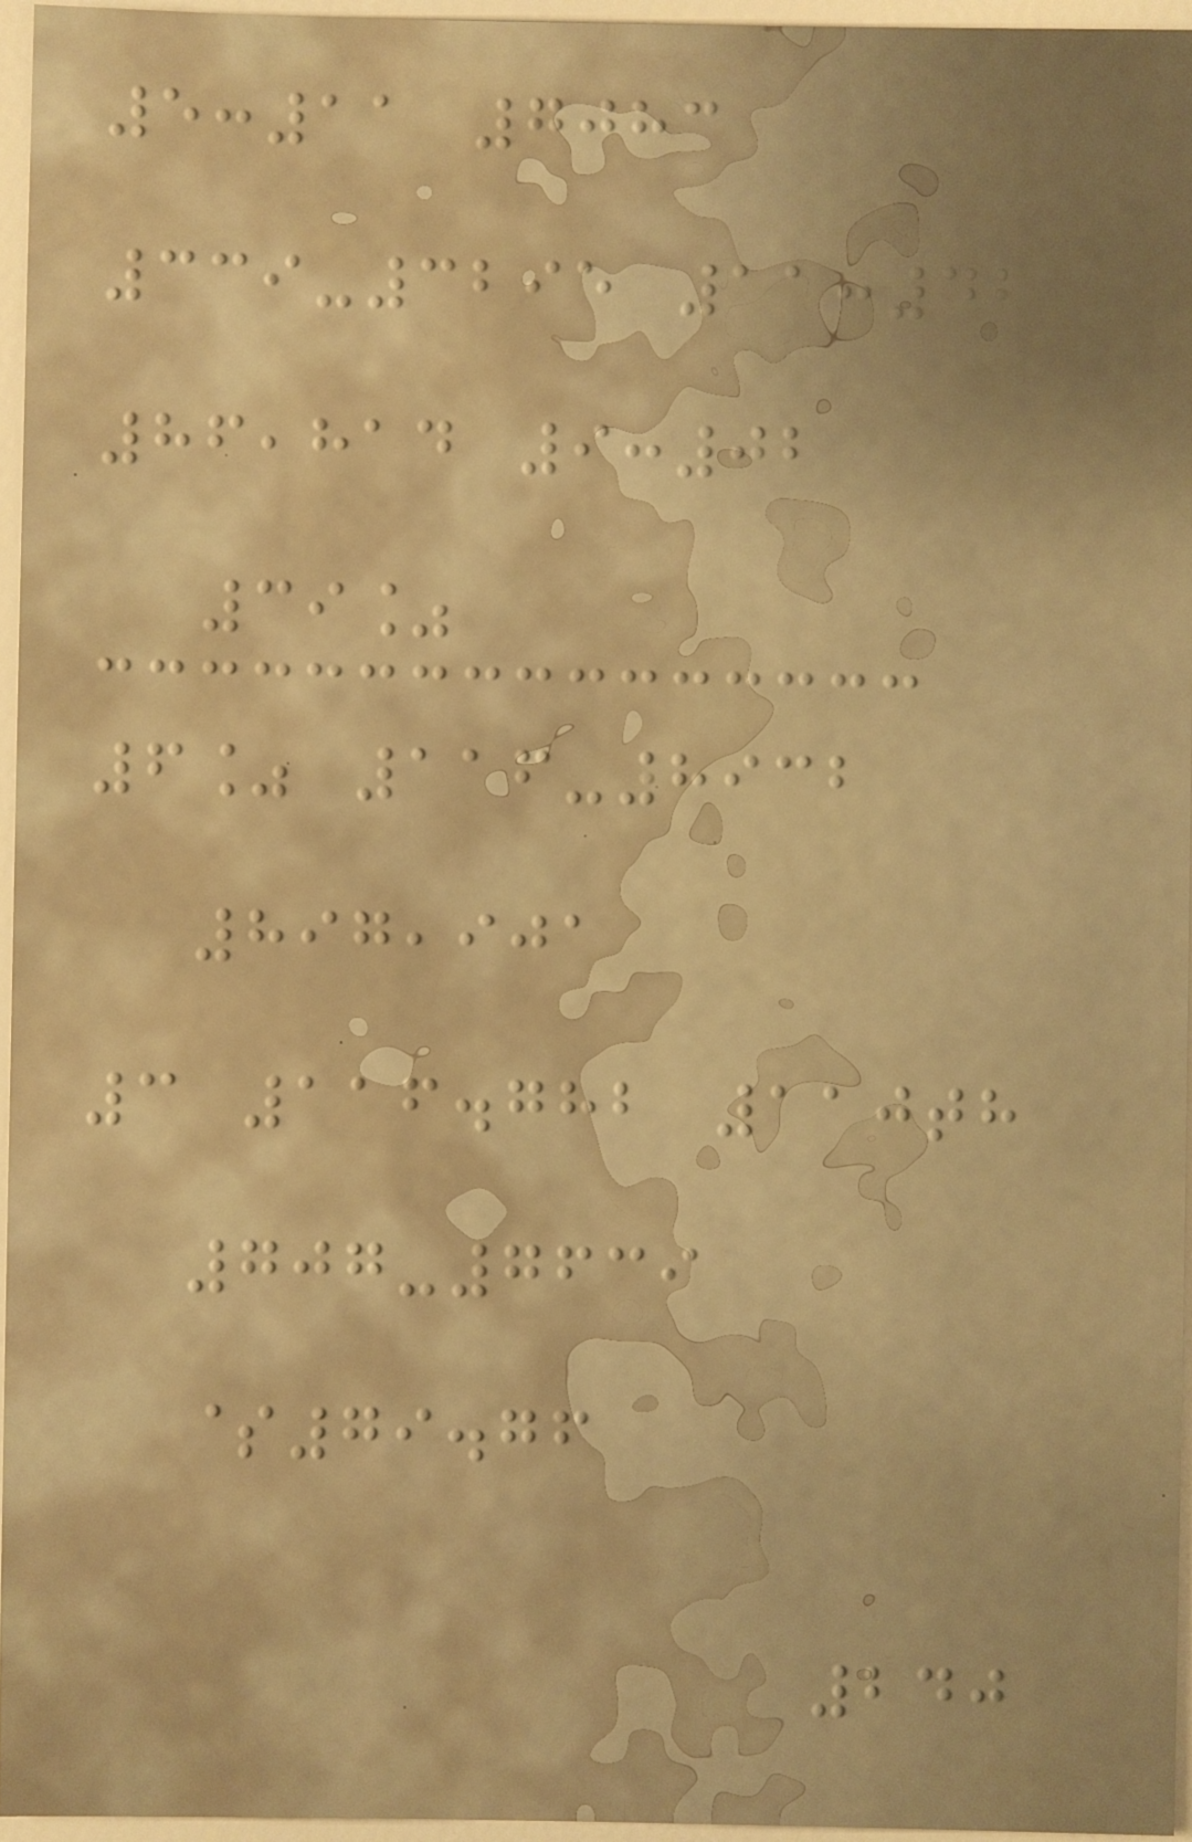5:11 7083
339-3295 11:42
86,814 9:02
39%
6% 116-8932
897,901
3 116.782 110th
707-7639
$79.76
240
